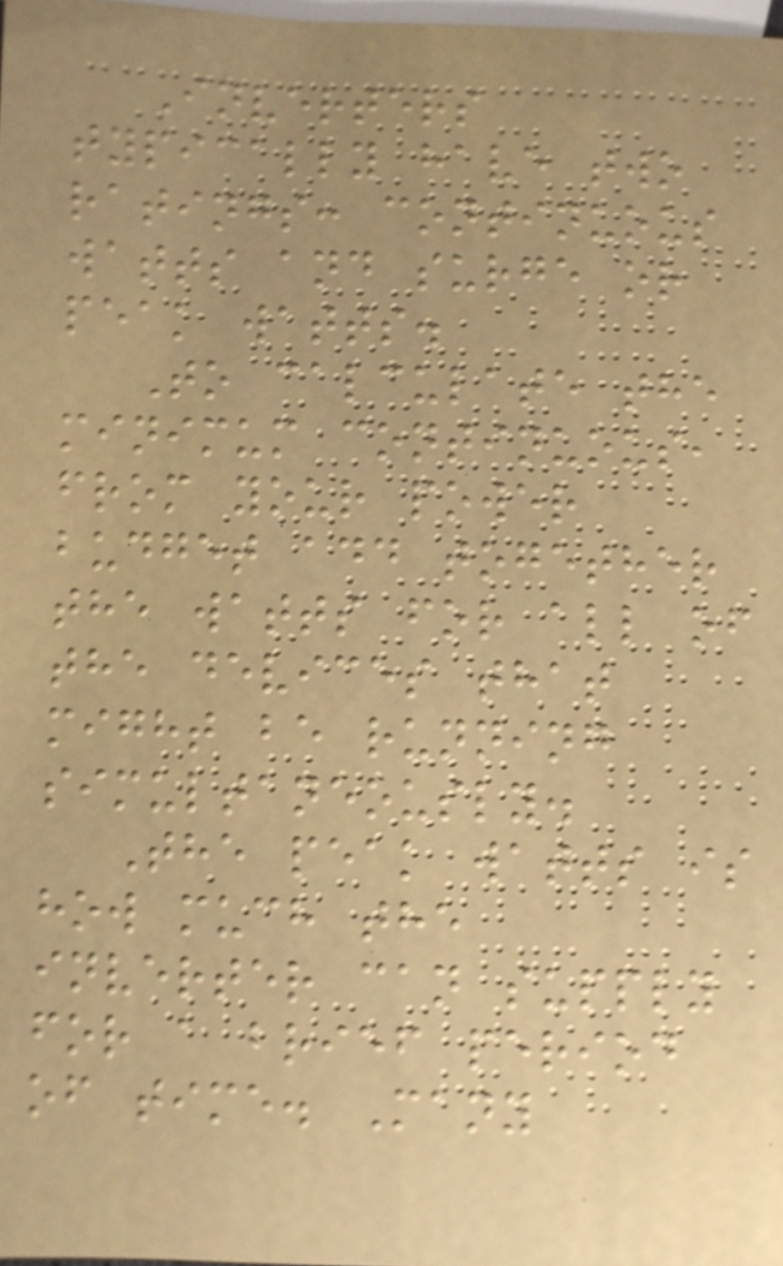Inverters
typically have two
ratings: continuous
watts and surge or
peak watts.
To calculate the
minimum continuous,
from your power
budget add together
the watts for all of
the devices that
might be running
simultaneously.
The peak watts is
how much the
inverter can supply
for a brief period
of time. Many
